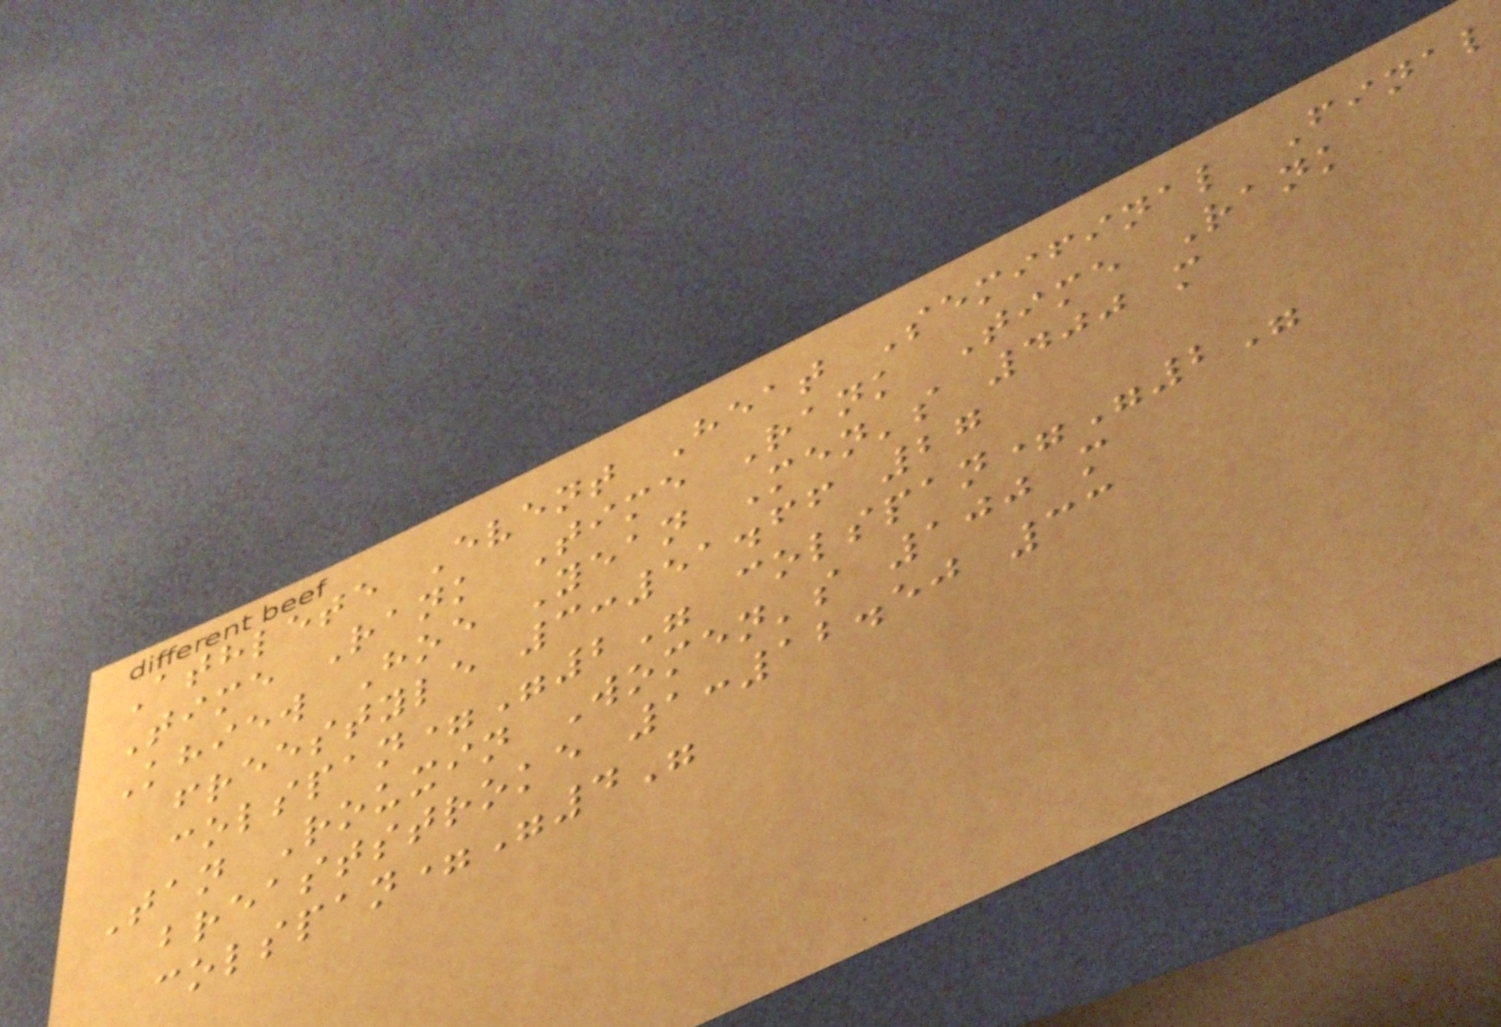Athlete Event Heat Semifinal Final
Time Rank Time Rank Time Rank
Khiew Hoe Yean Men's 400 m
freestyle 3:51.66 27
colspan="2" colspan="2"
Tan Rouxin Women's 100 m
breaststroke 1:12.50 33
colspan="4"
